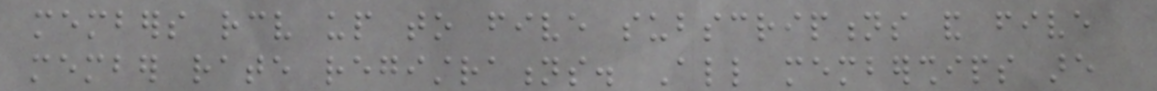members receive up to five subscriptions and five
member rate registrations. All memberships are
